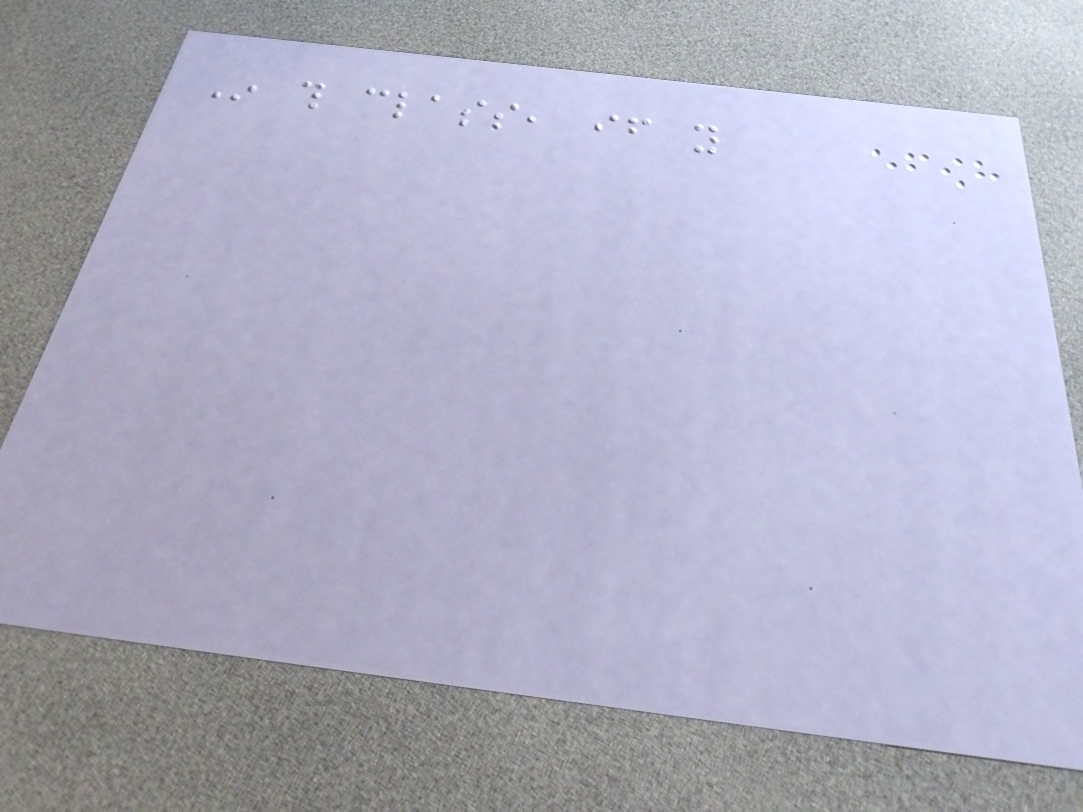In this class, if you
